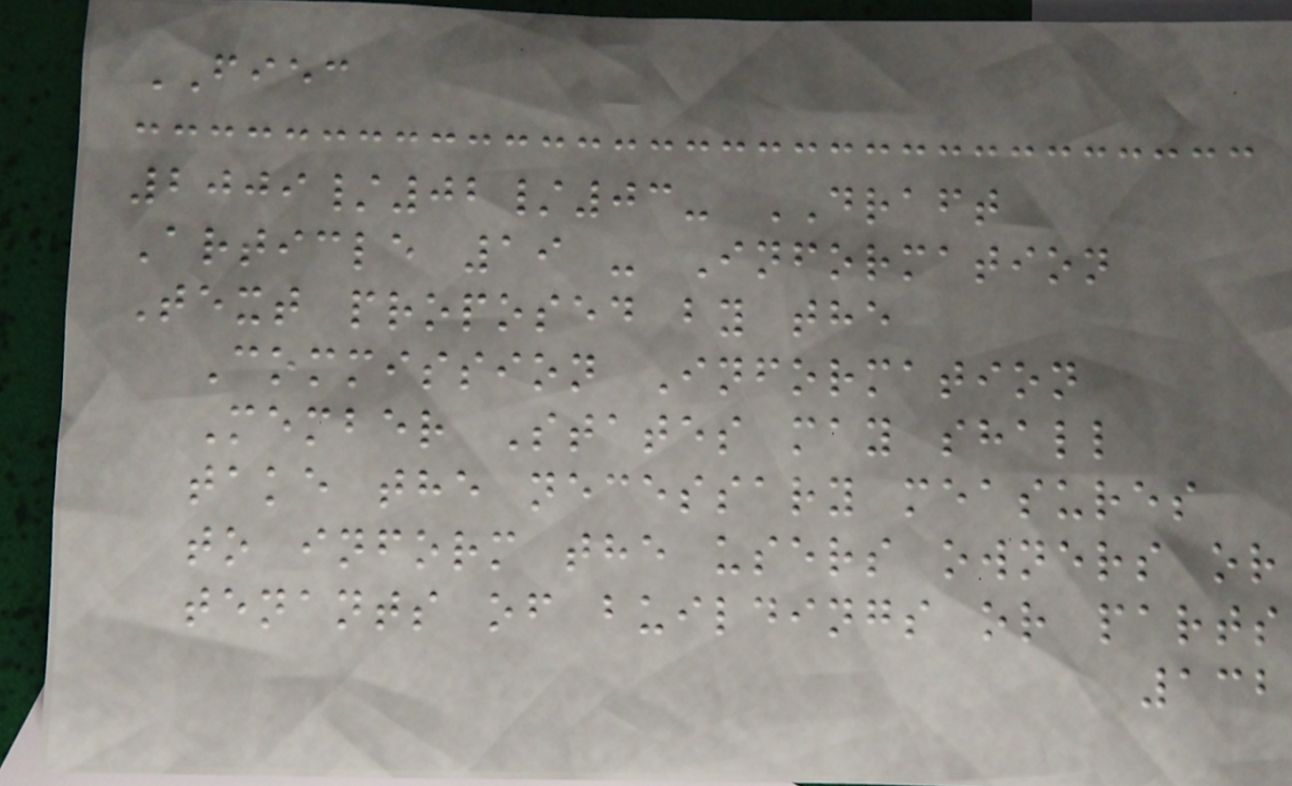FIEC
2009/02/03- DRAFT
Article 19 - Information
Text proposed by the
Commission Information
Member States may shall
take the necessary measures
to inform the users owners or
tenants of buildings or parts
132
